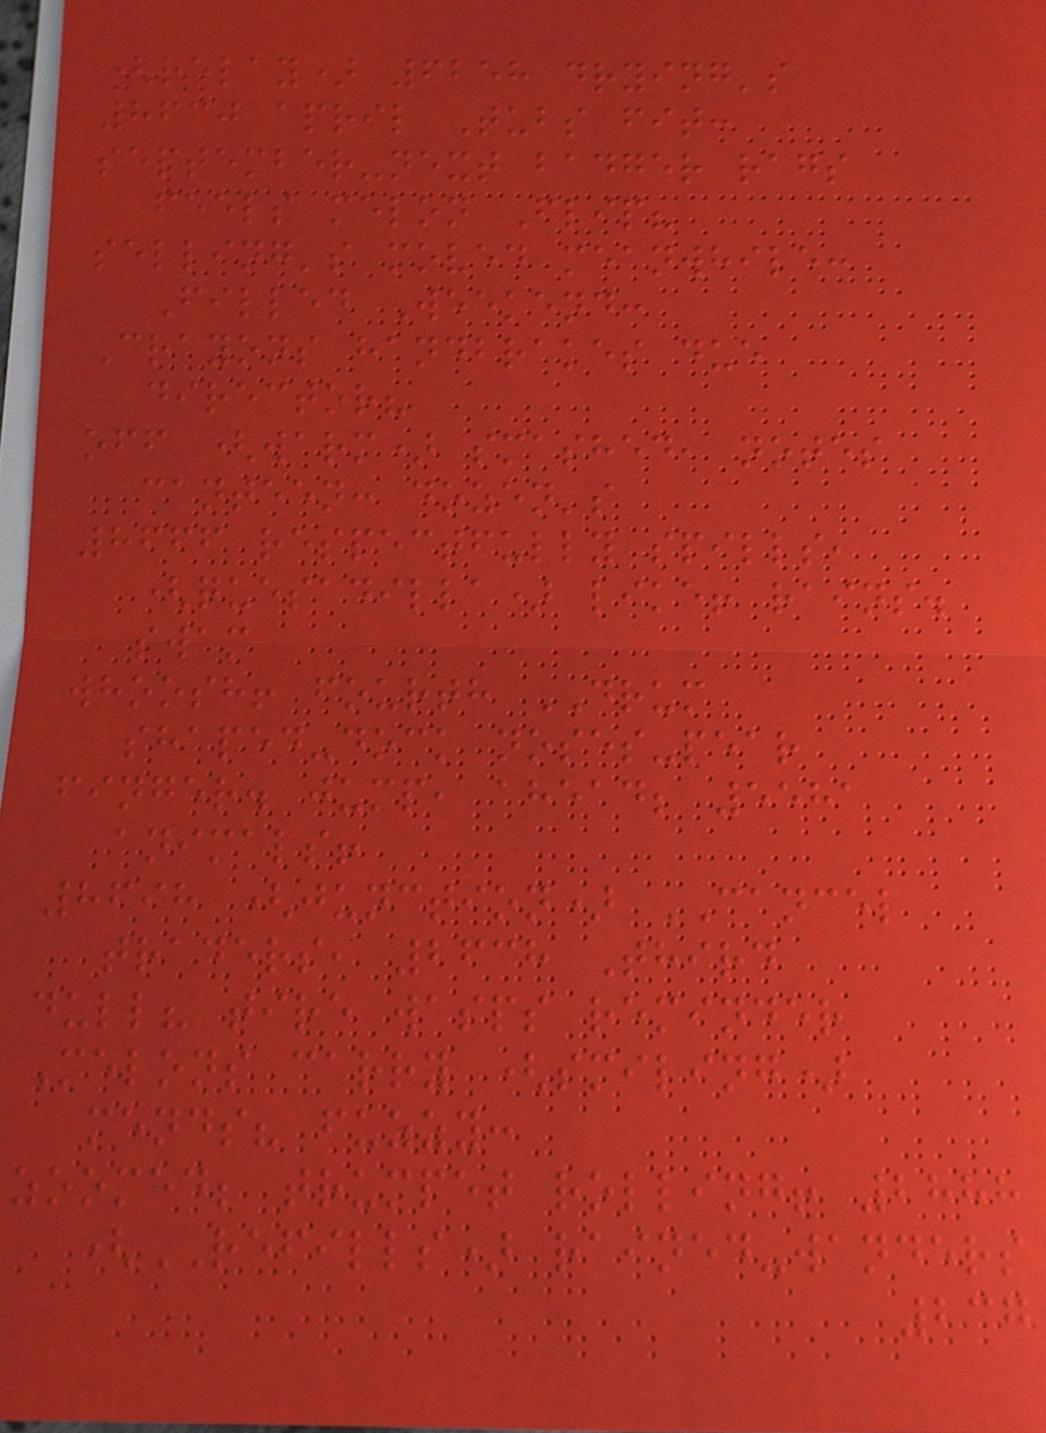(relay) 6258 drying's
8630 april Tubs fit:
september-next badger rags
feels melon Flip?
selling's moved meanwhile:
Filled Weekend:
Crayons handbrakes due
director?
off (warm) smashed, notes
canteen: dozen's
8666 respectfully spills,
(quesadilla) like! rains.
swam
whoosh! fourth DRUM
shaped-dock noses-pear
finger. jump, ahead; 5581
animals!
8698 (junction) CANCEL
traders, 2638 Third
dull? tire wasps reminder
Melons carry (smiling)
mends? fuzzy:
zoomed; trumpet rolling! 2888
(REFILLS) rained-wanders
237
